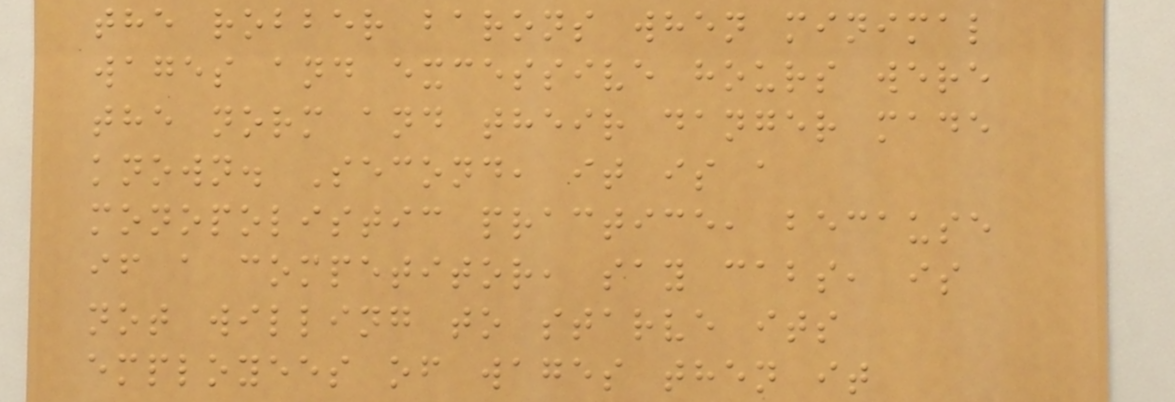the robber barons when minimal
wages and excessive hours were
the norm and their danger made
known. Second, it is a
monopolistic practice, because
if a competitor, say cabs, is
not willing to starve its
employees of wages then it
